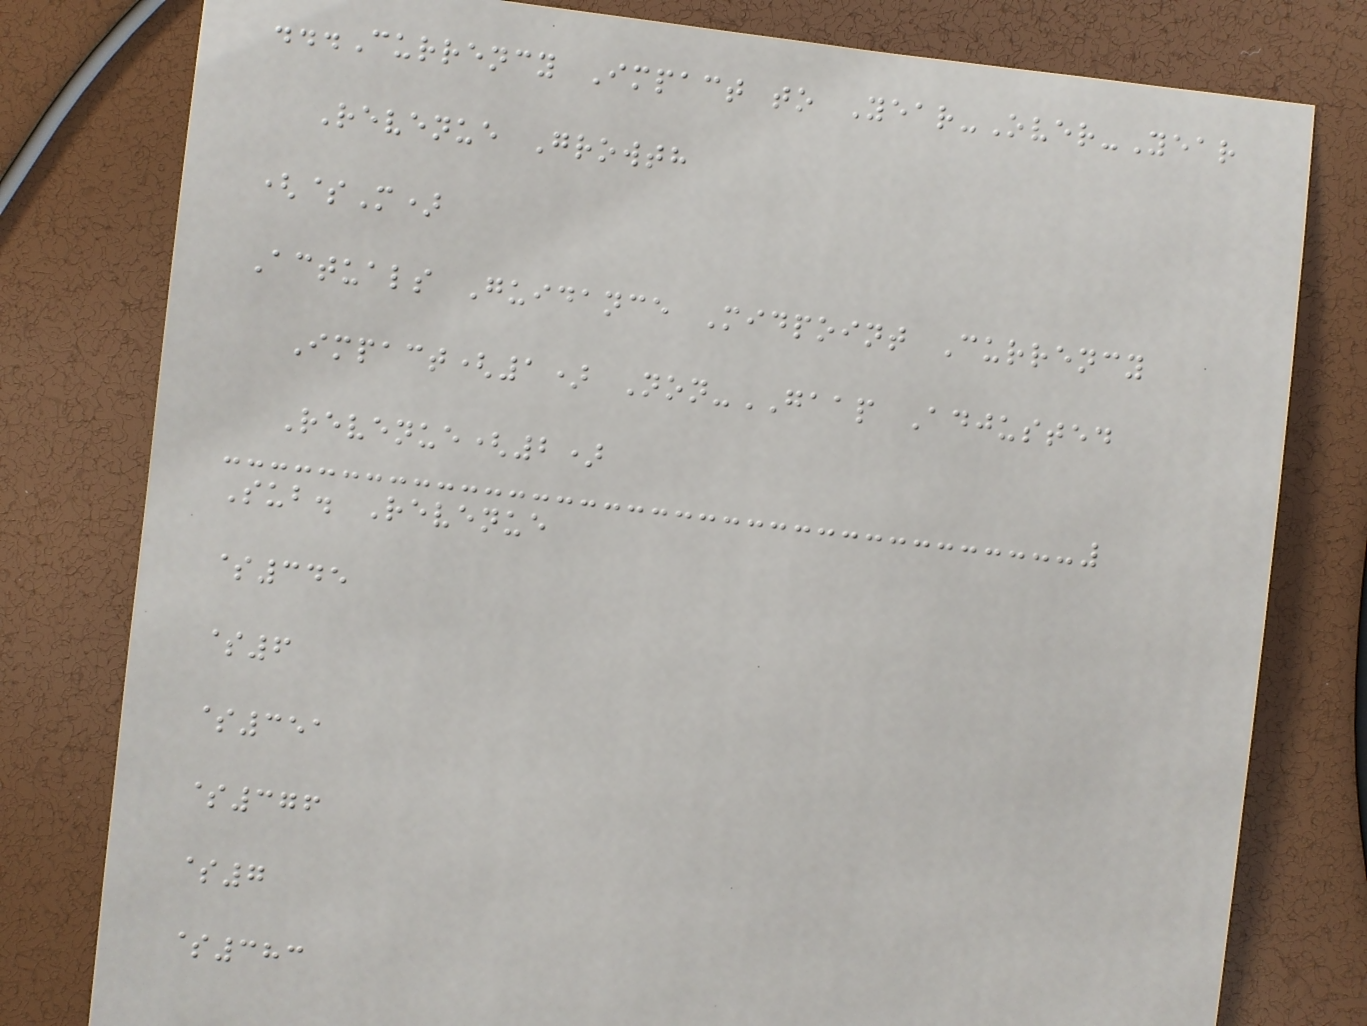...Currency Impact to Year-Over-Year
Revenue Growth
($M)
Actuals Guidance Midpoint Currency
Impact(1) Non-GAAP Adjusted
Revenue(2)
Sub. Revenue
$345
$6
$351
$376
$7
$383
